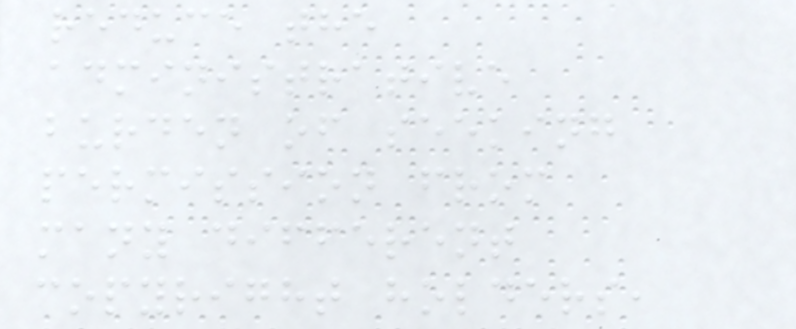reduce the
administrative
burden of seeking
permission from
many different
copyright holders,
